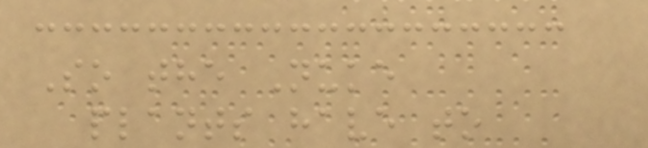So the Nuke
plants have to
